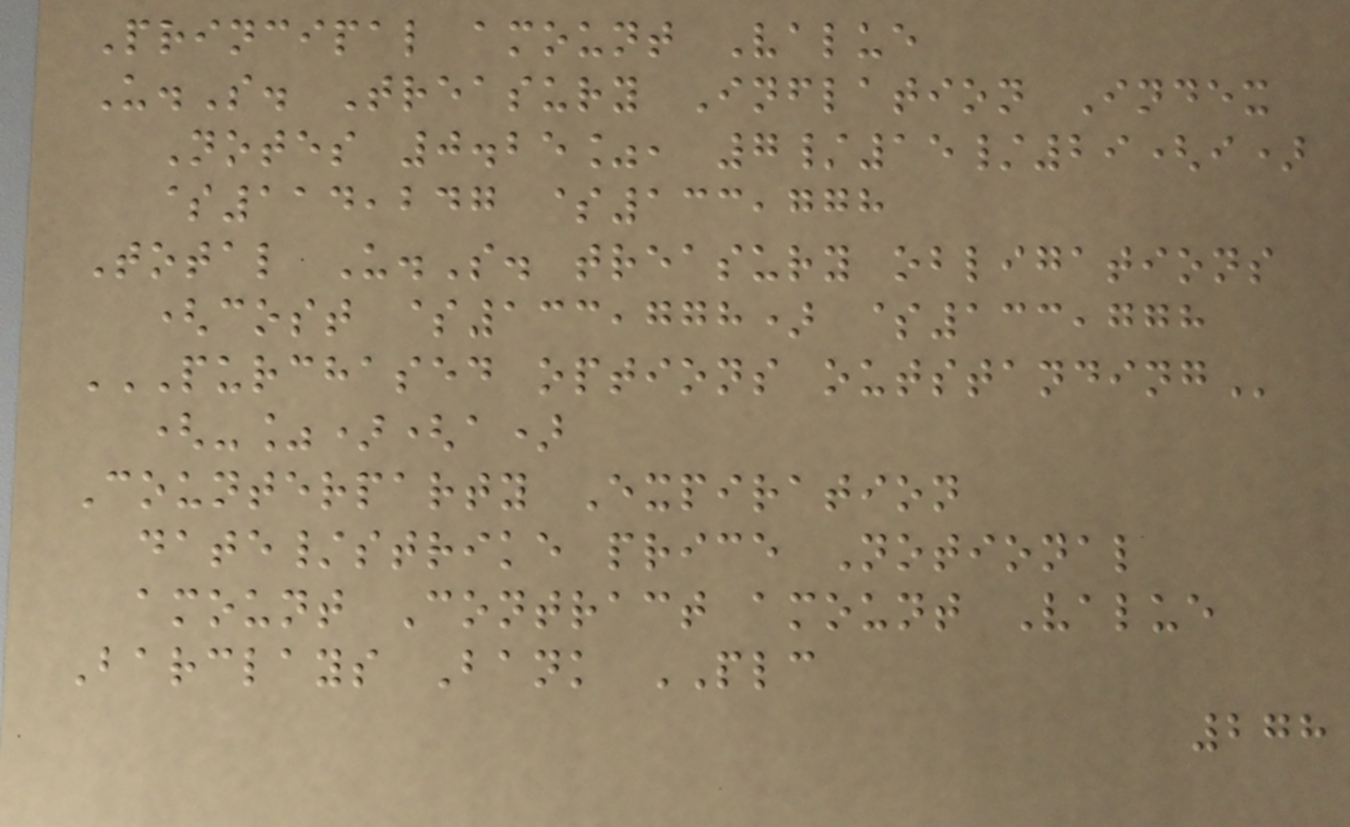Principal amount Value
U.S. Treasury Inflation Index
Notes 0.25%, 7/15/29(i)
$114,247 $133,778
Total U.S. treasury obligations
(cost $133,778) $133,778
PURCHASED OPTIONS OUTSTANDING
(-%)(a)
Counterparty Expiration
date/strike price Notional
amount Contract amount Value
Barclays Bank PLC
278
